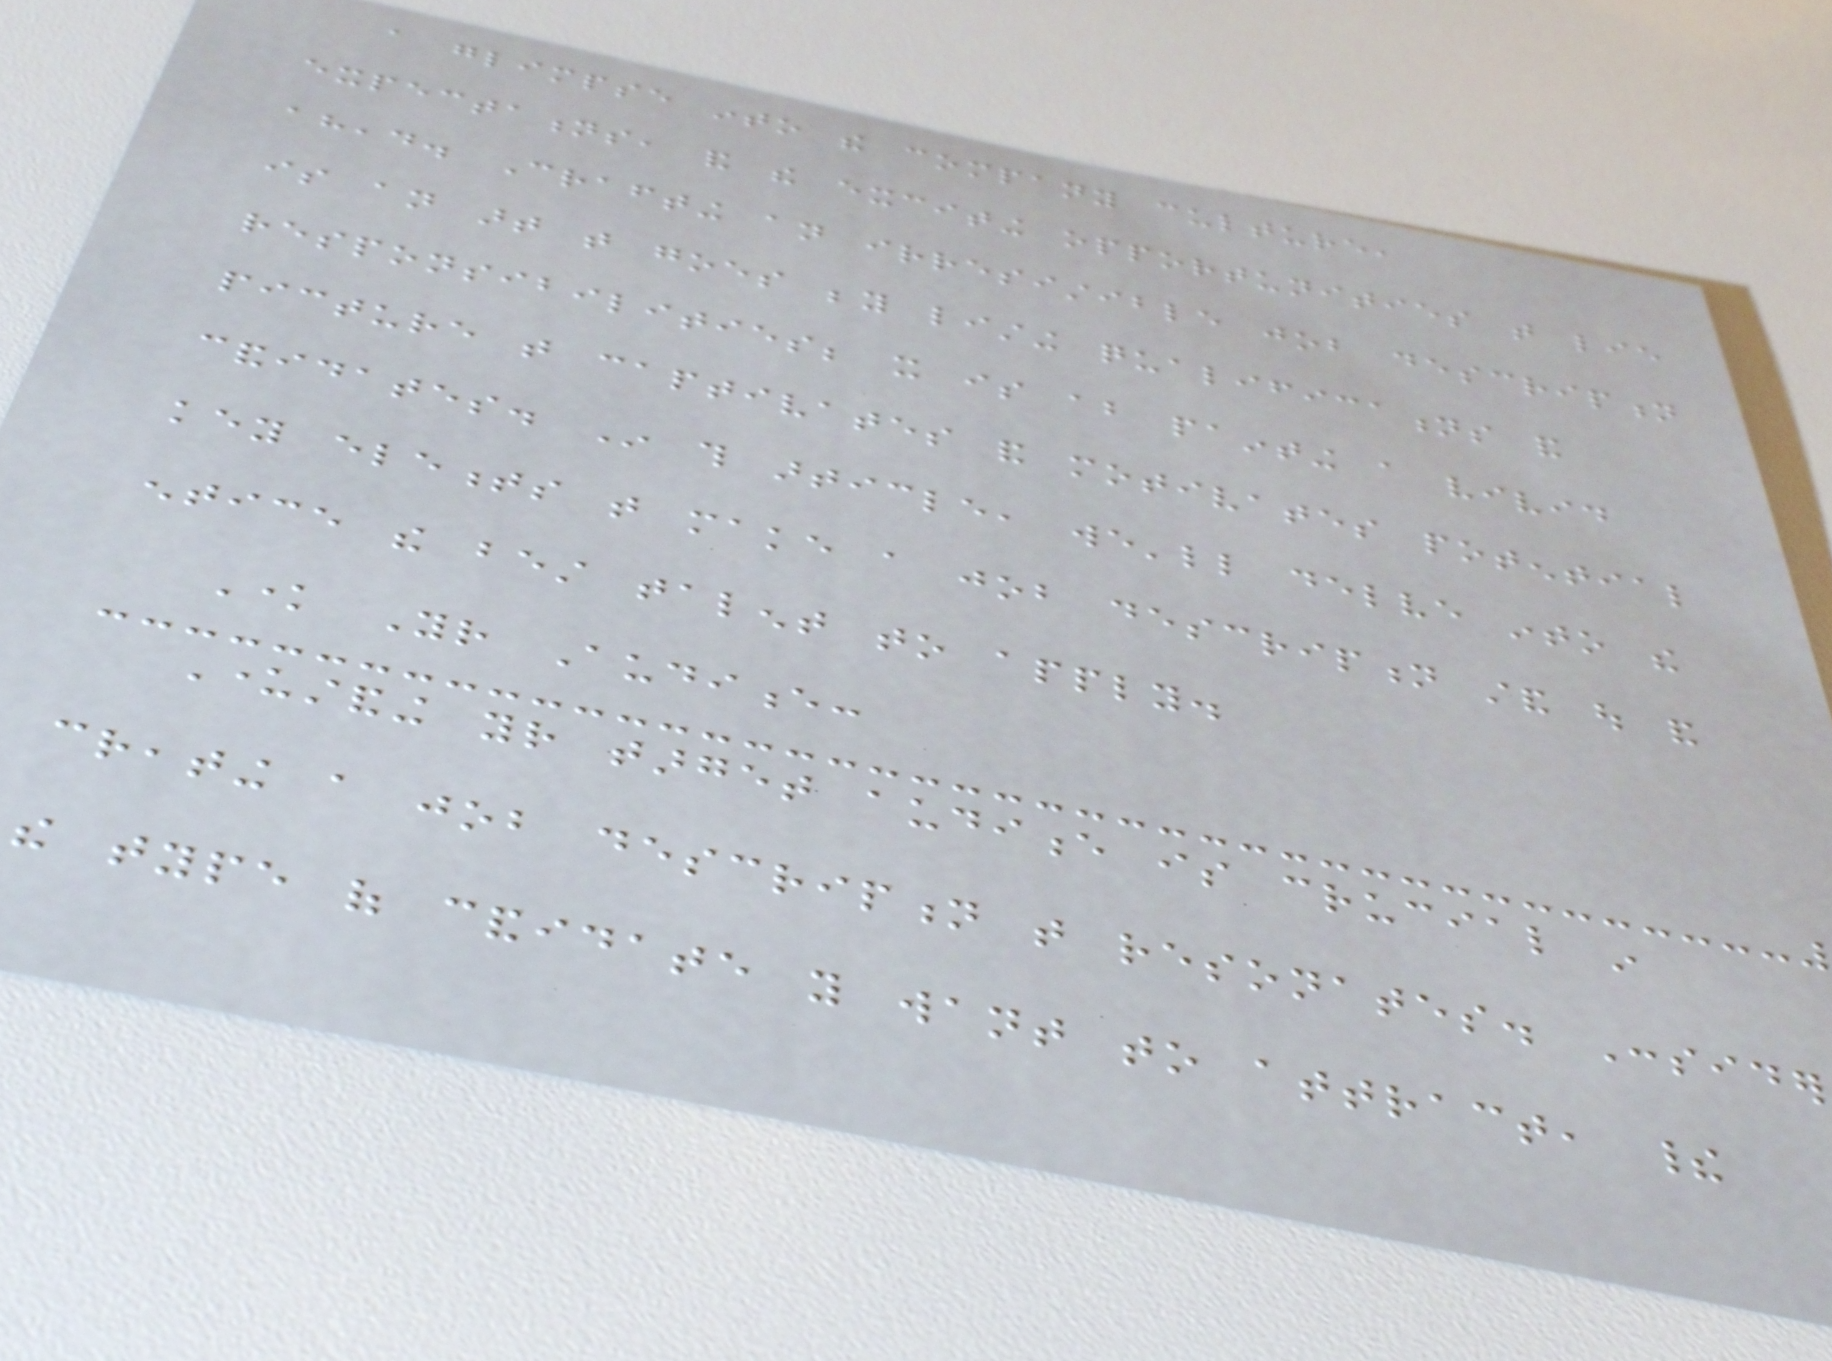a glimpse into the company culture,
expectations, and the exciting opportunities that lie
ahead. Crafting an irresistible job description
is an art that goes beyond listing qualifications and
responsibilities; it is about painting a vivid
picture that captivates and motivates potential
candidates. In this article, we'll delve into the
key elements that make a job description stand out and
entice the best talent to apply.
Know Your Audience:
Understanding your target audience is crucial in
creating a job description that resonates. Consider
the type of candidate you want to attract, their
